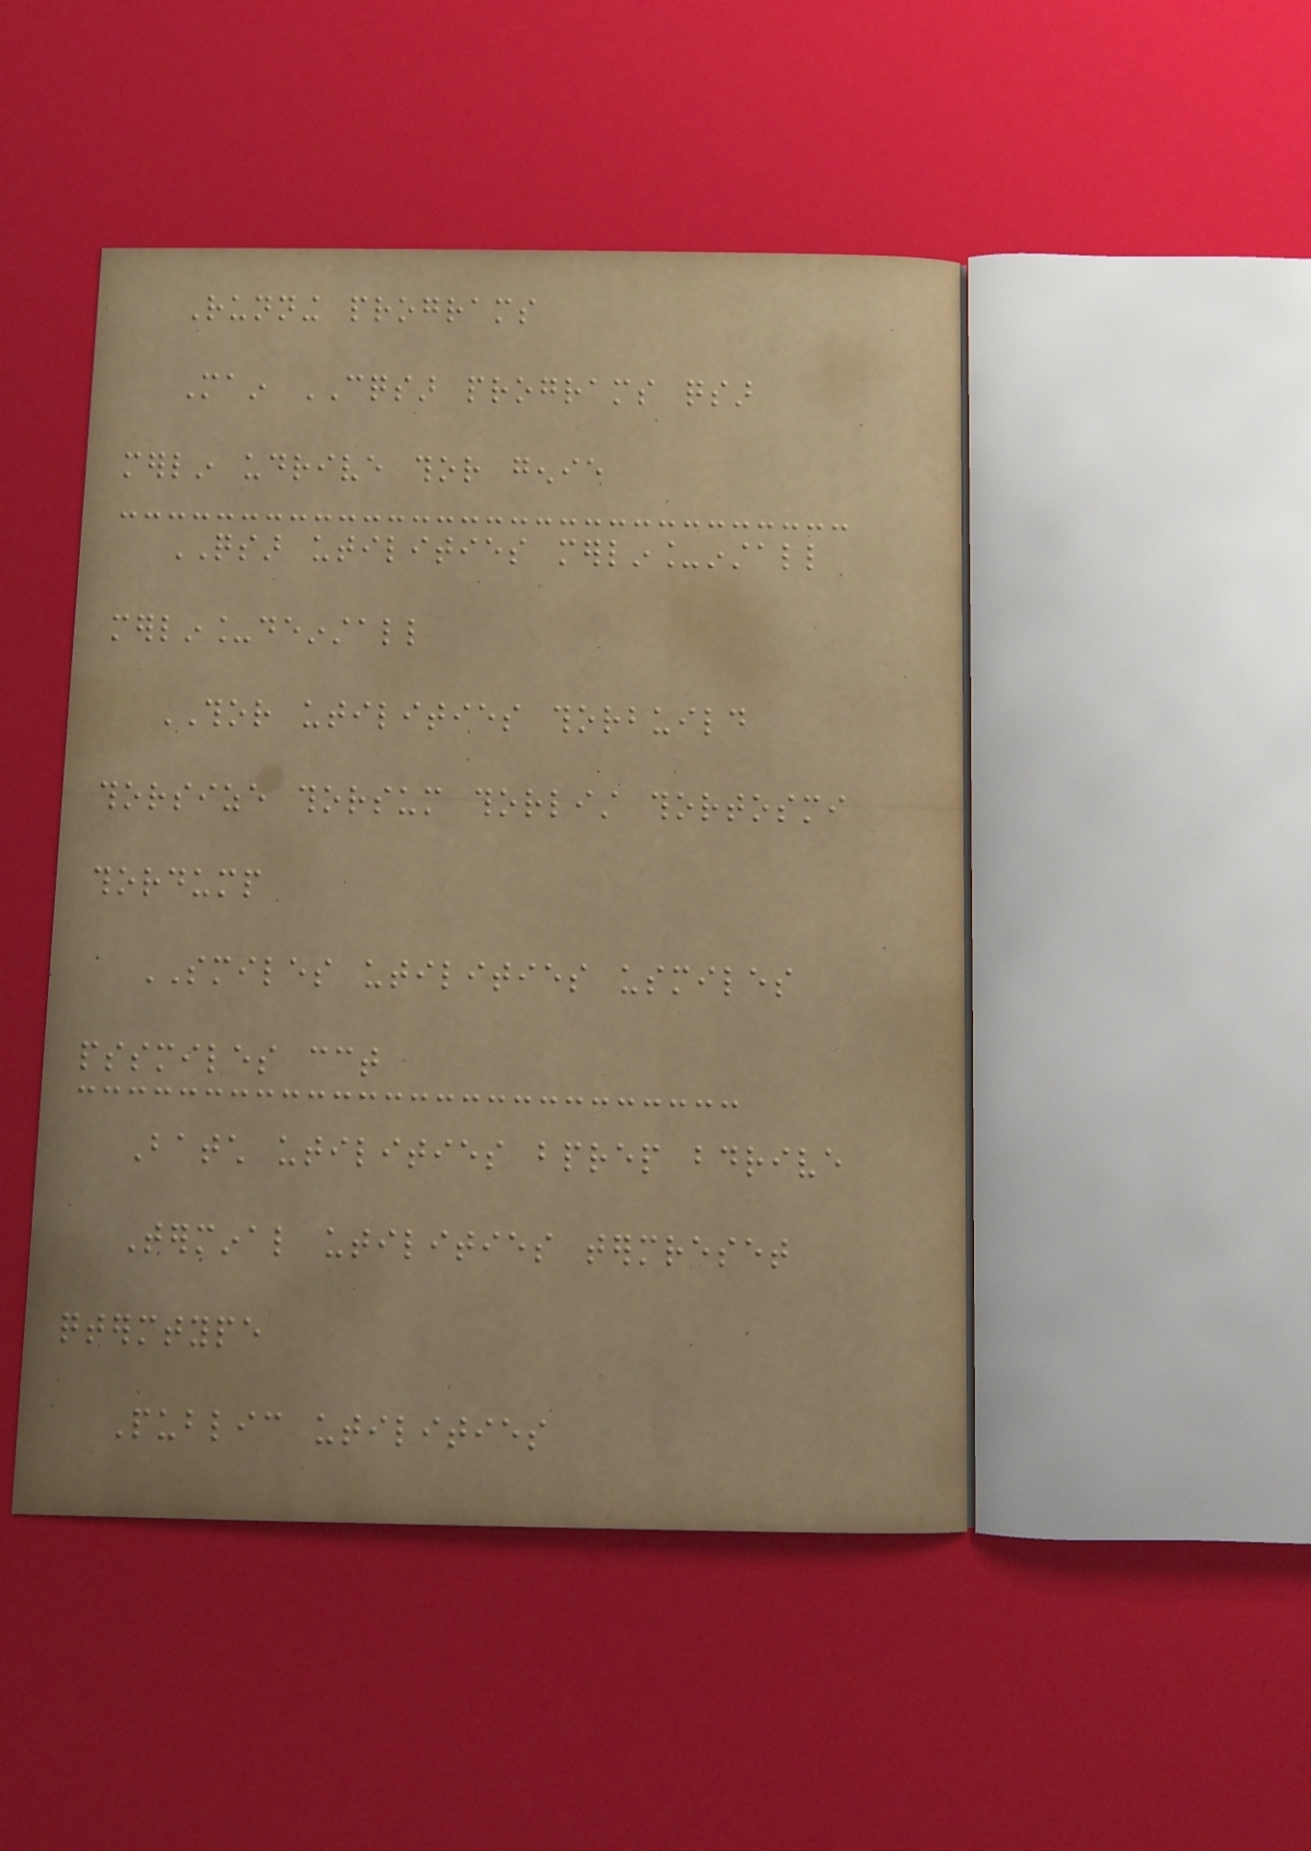Running programs
Main CQSAR programs qsar
merlin udrive thor genie
QSAR utilities merlin_install
merlin_deinstall
THOR utilities thorbuild
thorsize thorsum thorlist thortosmi
thordump
SMILES utilities usmiles
pssmiles cct
Batch utilities bprep bdrive
Terminal utilities termreset
qtermtype
Public utilities
